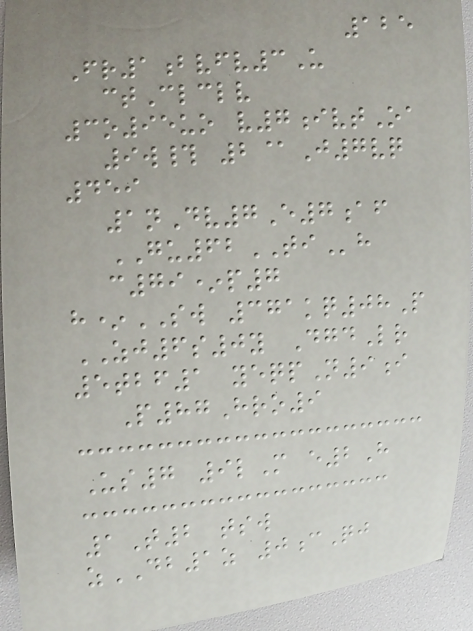125
Fr1bvfv3U
ctClclv
3o95uo v7ivtOa
9w# 2@J7vq
459
1nDv7E7af
GU62TIh
c79*p7
h*SW 371kq08P
ZJ6s0y DgdLr
5tbf1 yeqpN9i
P87Hro9
Us7 9lM e2H
1T2 tsw
zDB1z 0cQj
